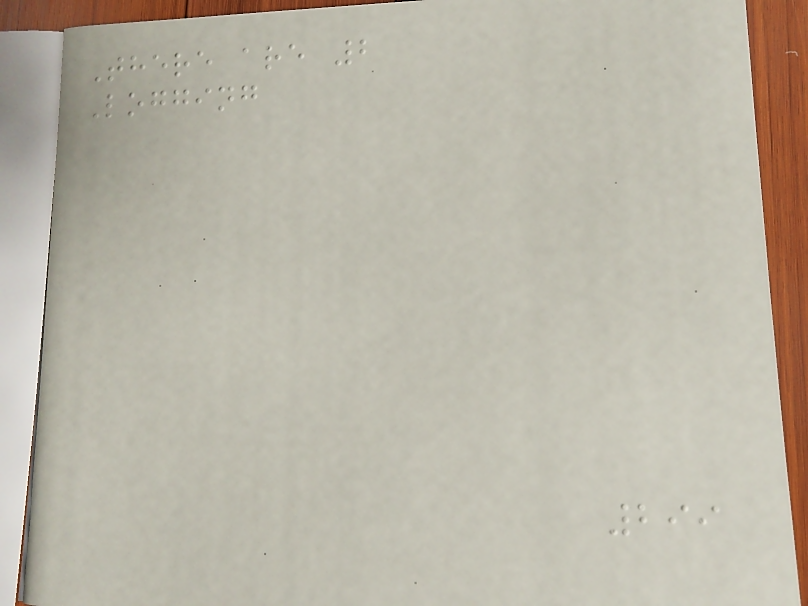There are 2
Logging
299
